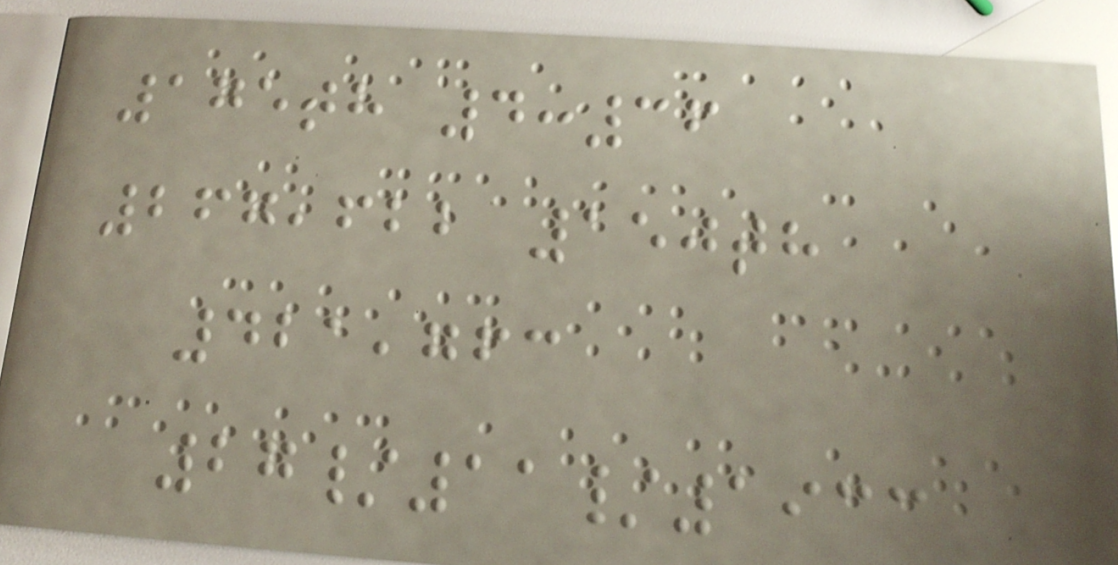175th 4:36
267,622 150th
421,763
27/11/1933
